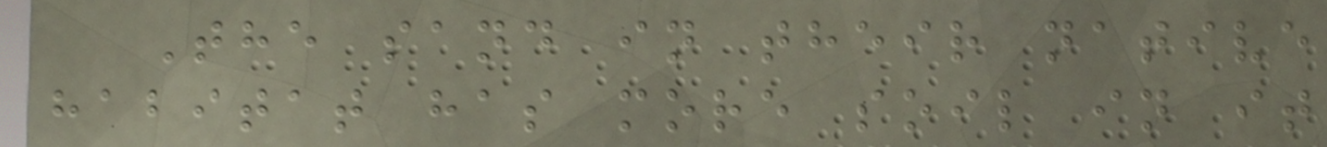The sand in their native
habitat has more soil in it
